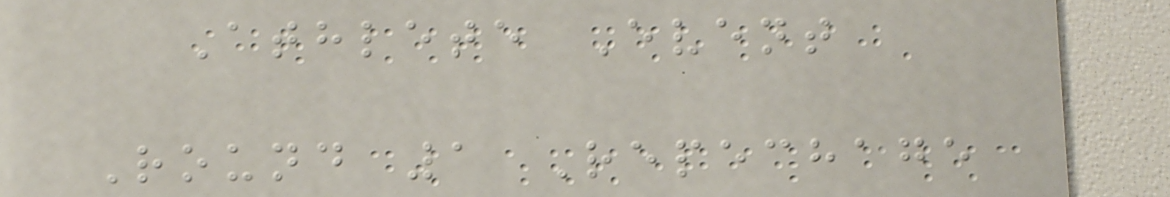Athlete Event
Round 1 Repechage
